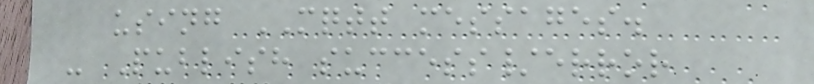using MQTT messages.
- Publish success/error
